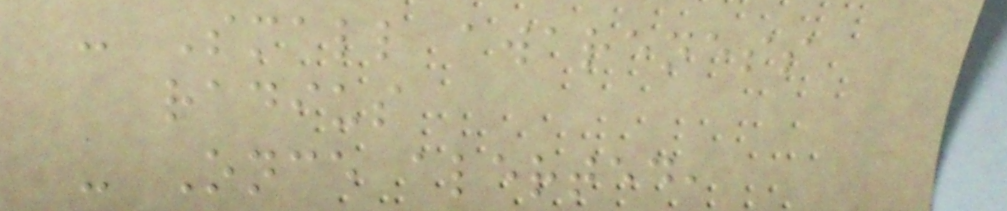- Small awareness
radius
- Once alerted,
